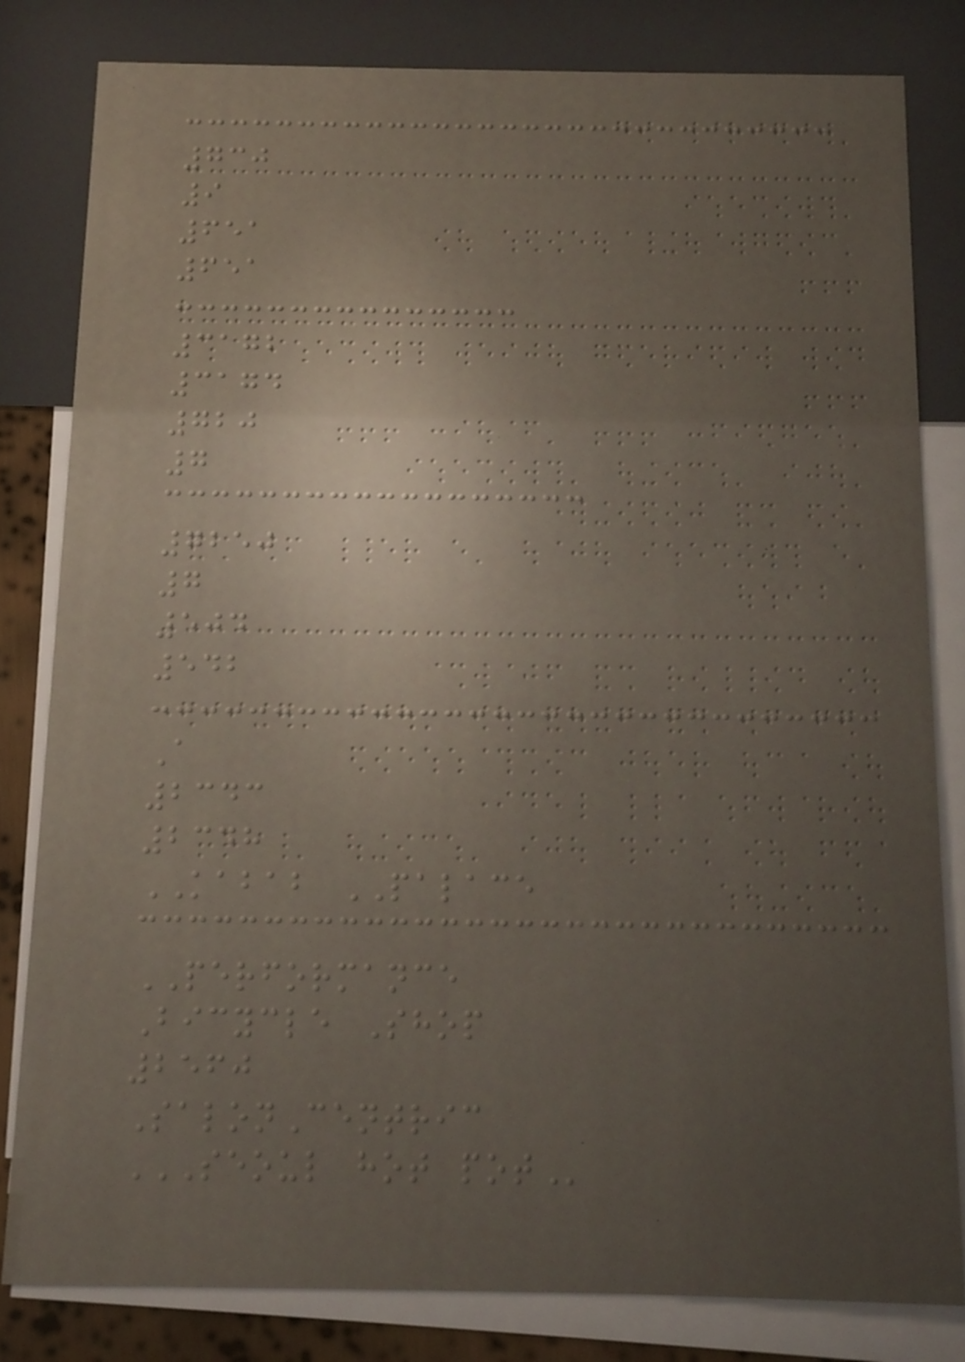730
9
651
651
3172
3174
720
7
7250
7
504
542
A
2343
2348
KABAB PALACE
PERFORMANCE
Bicycle Shop
2560
SalonCentric
SEOUL HOT POT
